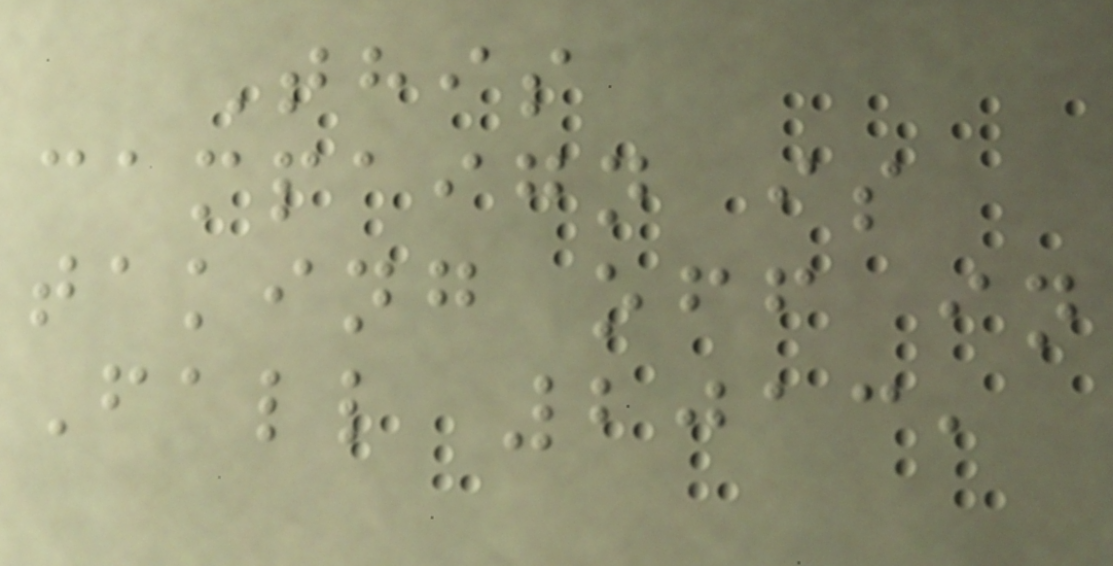This
campaign is
taking off in
Fall 2013,
